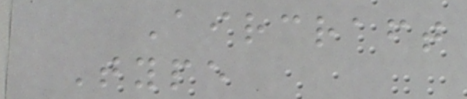Aircraft
Type
